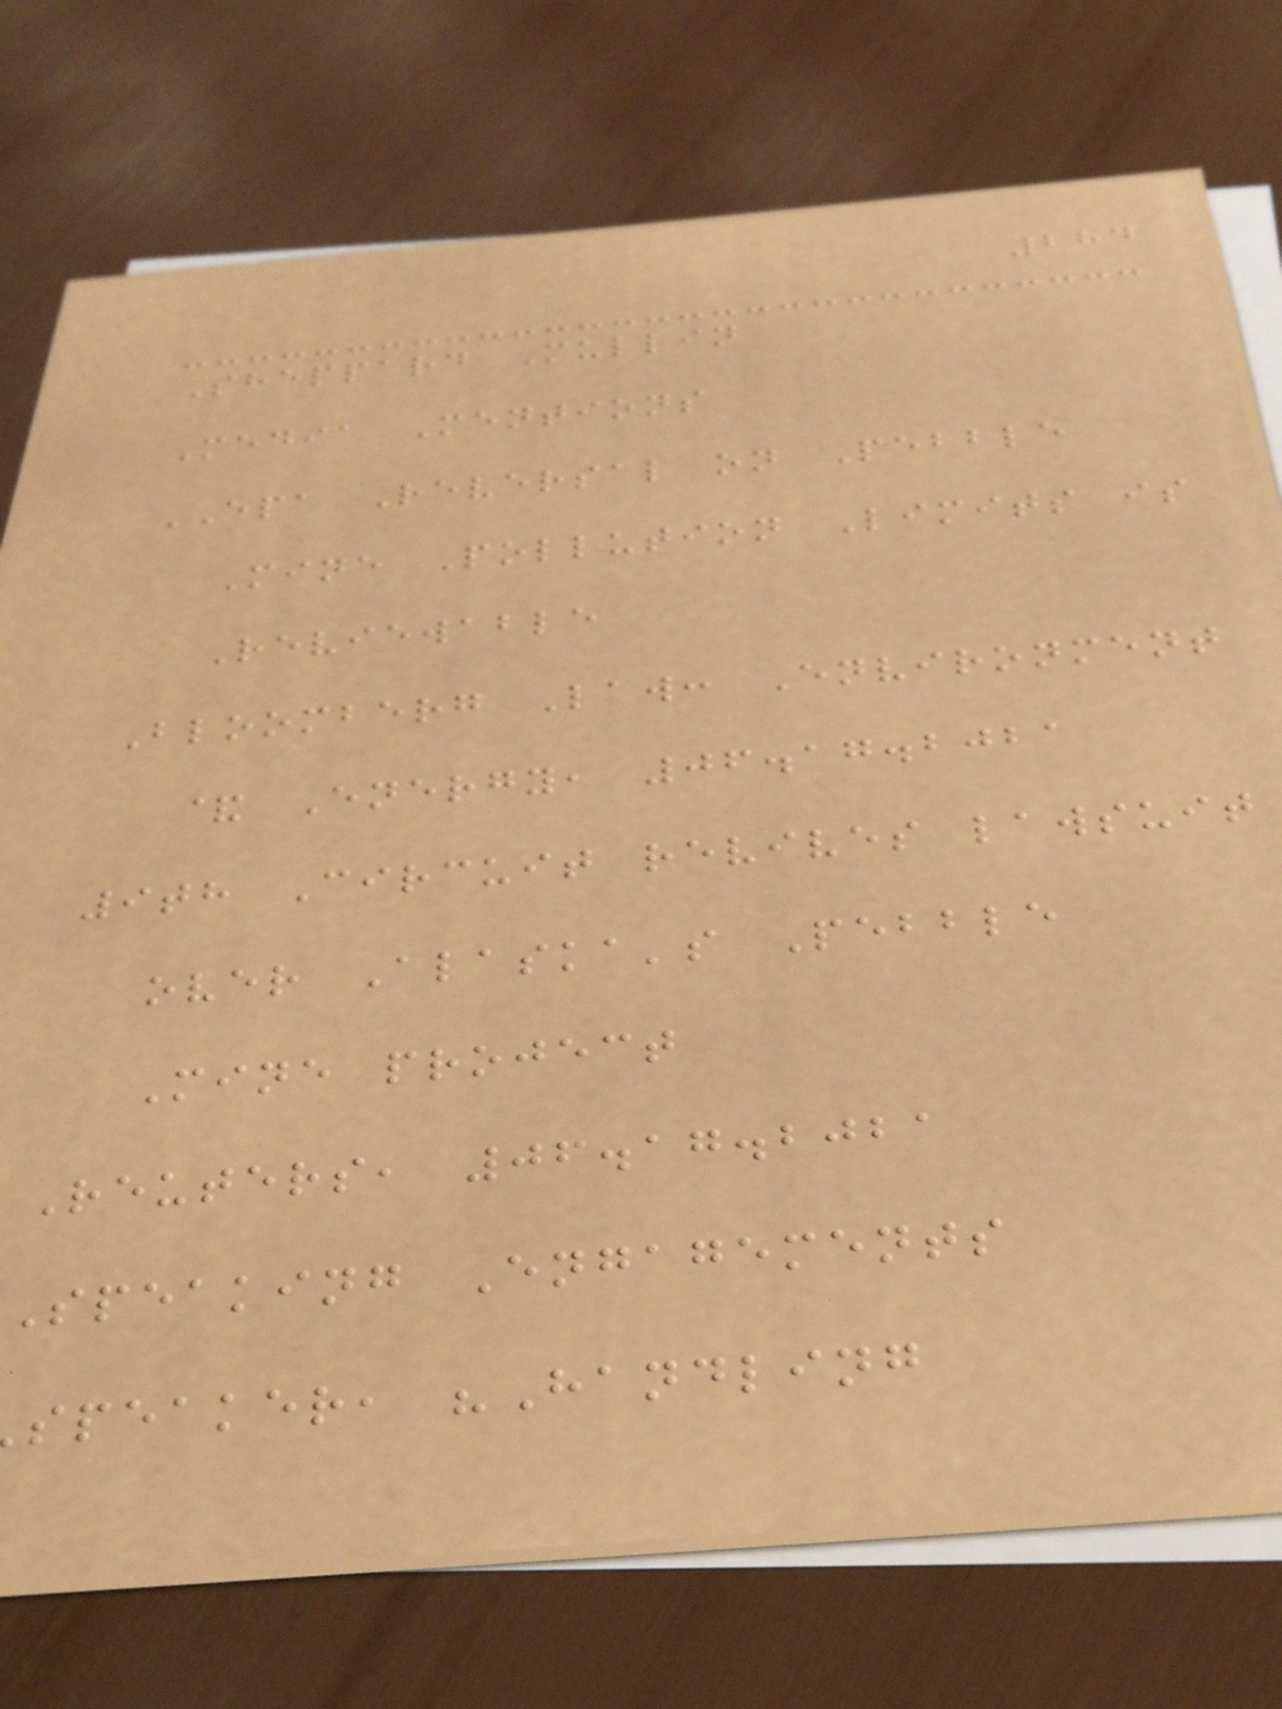284
Sheppard Mullin
Media Mentions
EPA Reversal on Pebble
Mine Pollution Limits is
Reviewable
Bloomberg Law: Environment
& Energy, 06.17.2021
9th Circuit revives lawsuit
over Alaska's Pebble
Mine project
Reuters, 06.17.2021
Speaking Engagements
speaker, "Handling
